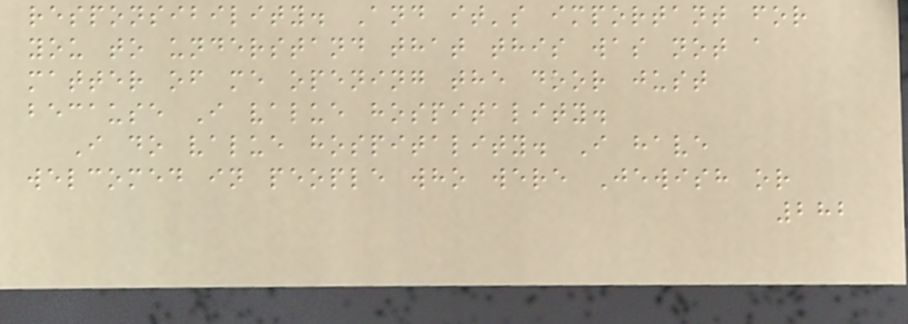responsibility. And it's important for
you to understand that this was not a
matter of me opening the door just
because I value hospitality.
I do value hospitality. I have
welcomed in people who were Jewish or
282
